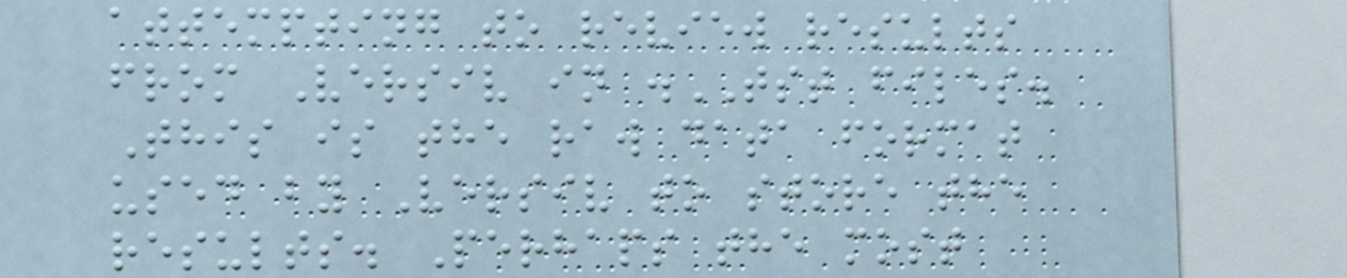attempting to review results
from Versiv in .TST files.
This is the raw data format
used by Versiv to store the
results. Perhaps the most
